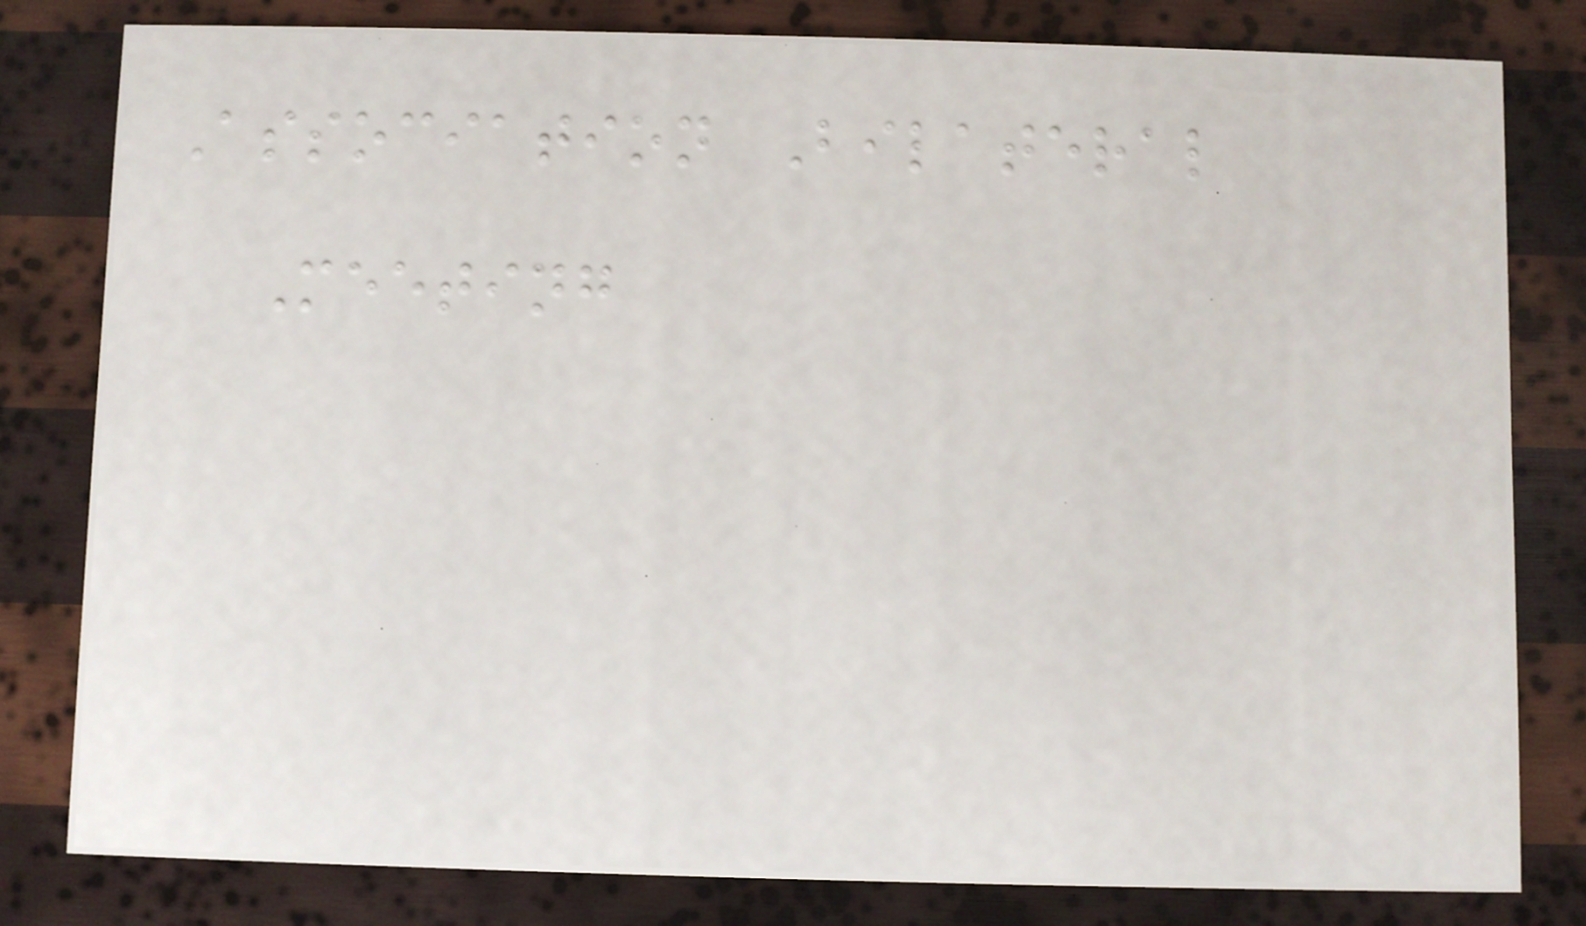Association Bilateral
Meeting
